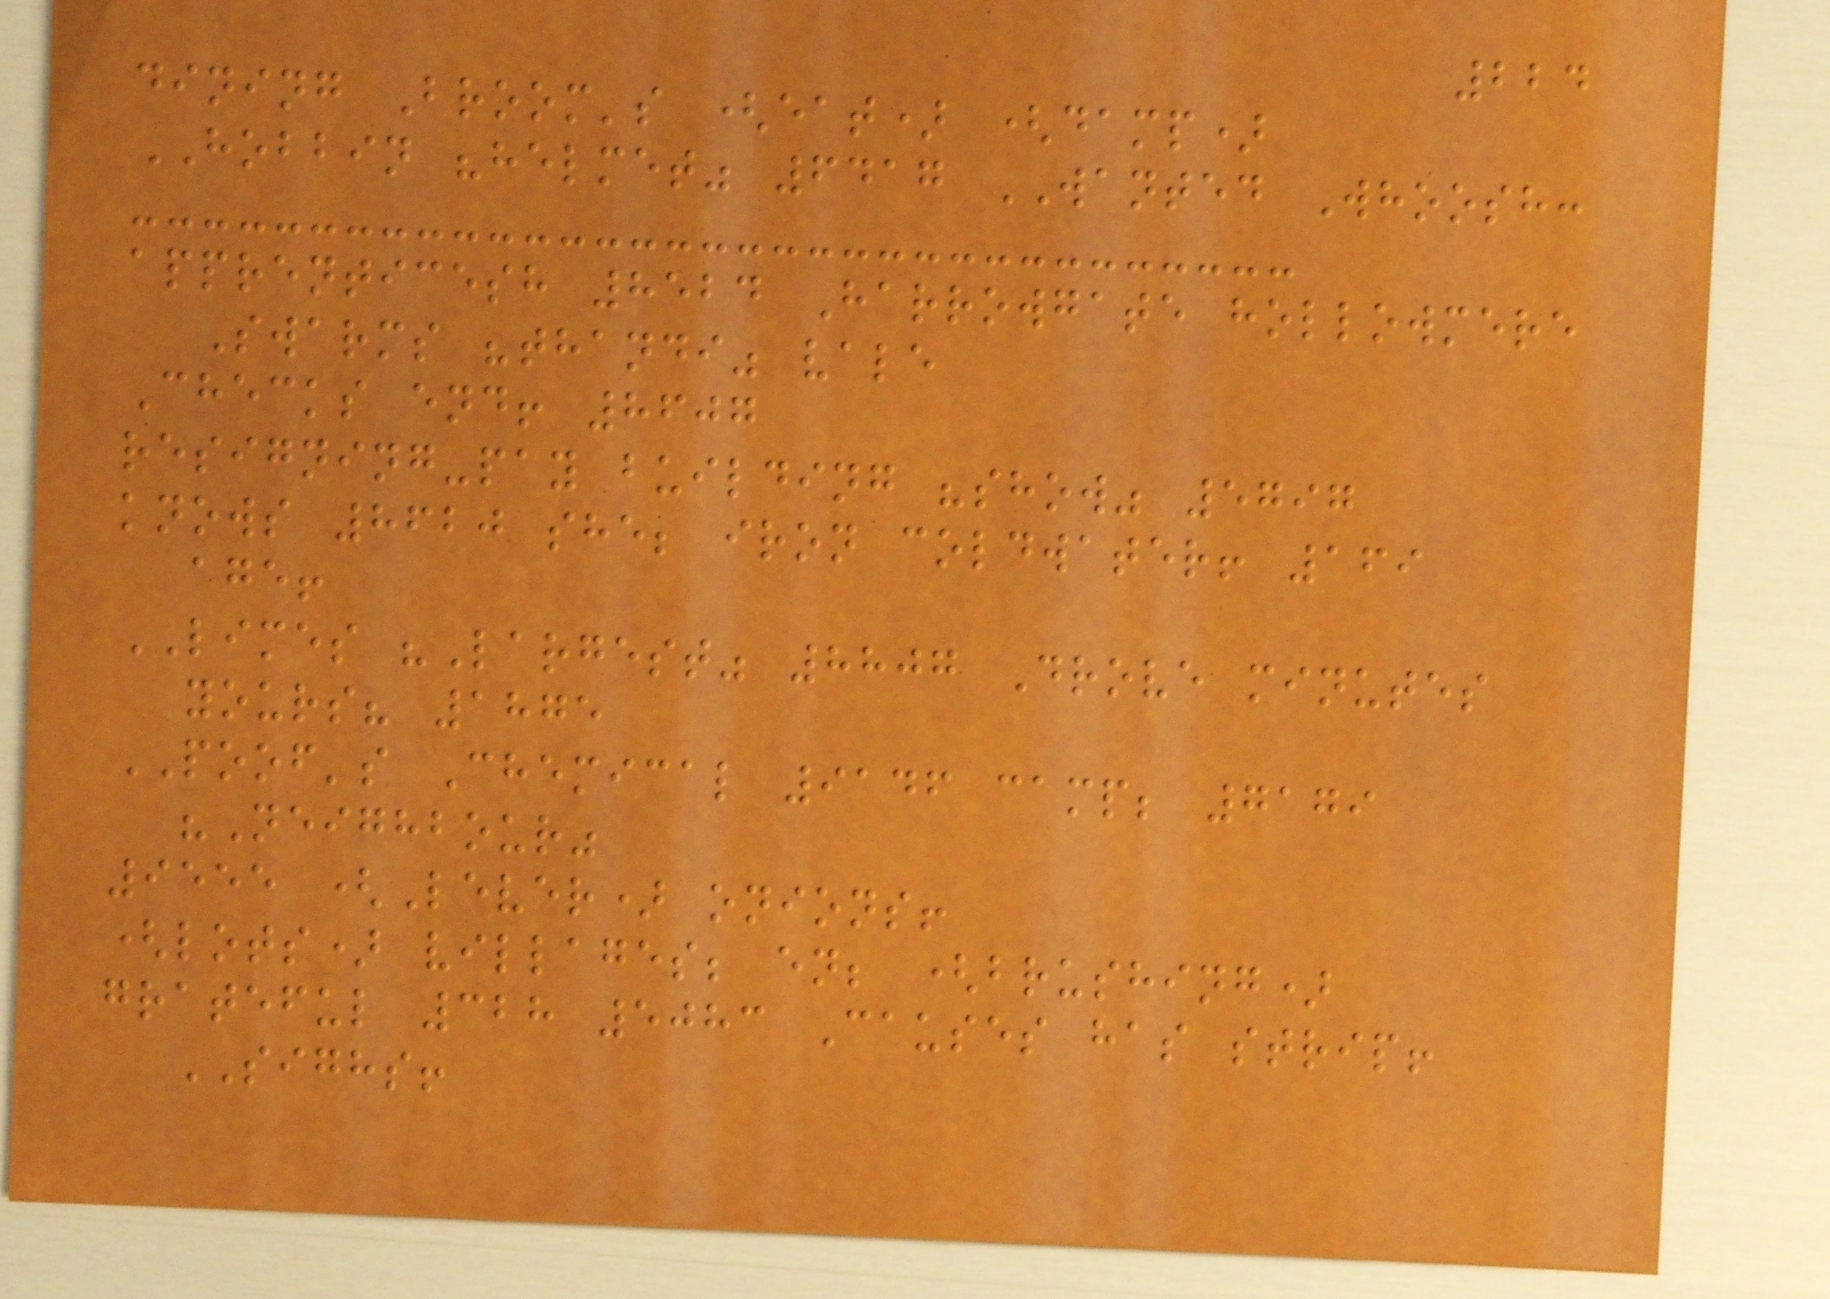224
dining Broom's (eat) (damp)
HOBBIN "helmet" 6417 WANTED Whoosh:
apprenticesh 8524 Harrowgate hollowmere
Swarms "thandi" vale
Checks end! 8607
resigning-pay building "show" 5797
knows 8620 she; iron coldwater! 169
age!
LIMES "Largest" 8807 Drove minutes
yours? 1875
POOF's Chemical 9146 camp; 7179
"Neighbour"
9555 (Lever) onions!
(lots) villages; en; (brushing)
grateful 328 5083 Causes has strip!
SIGHS!
